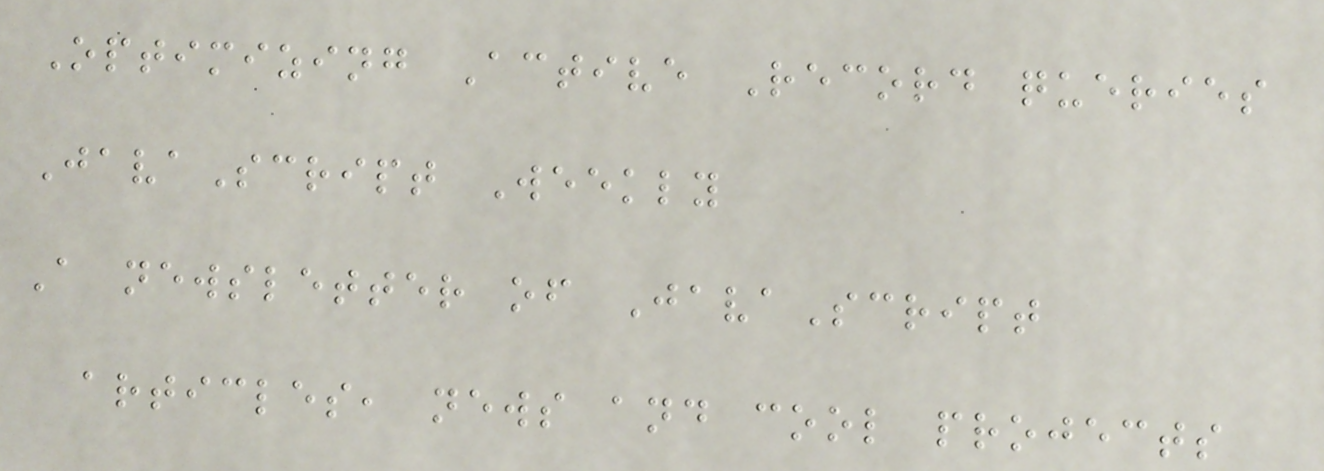Optimizing Active Record queries
JavaScript Weekly
A newsletter of JavaScript
articles, news and cool projects
